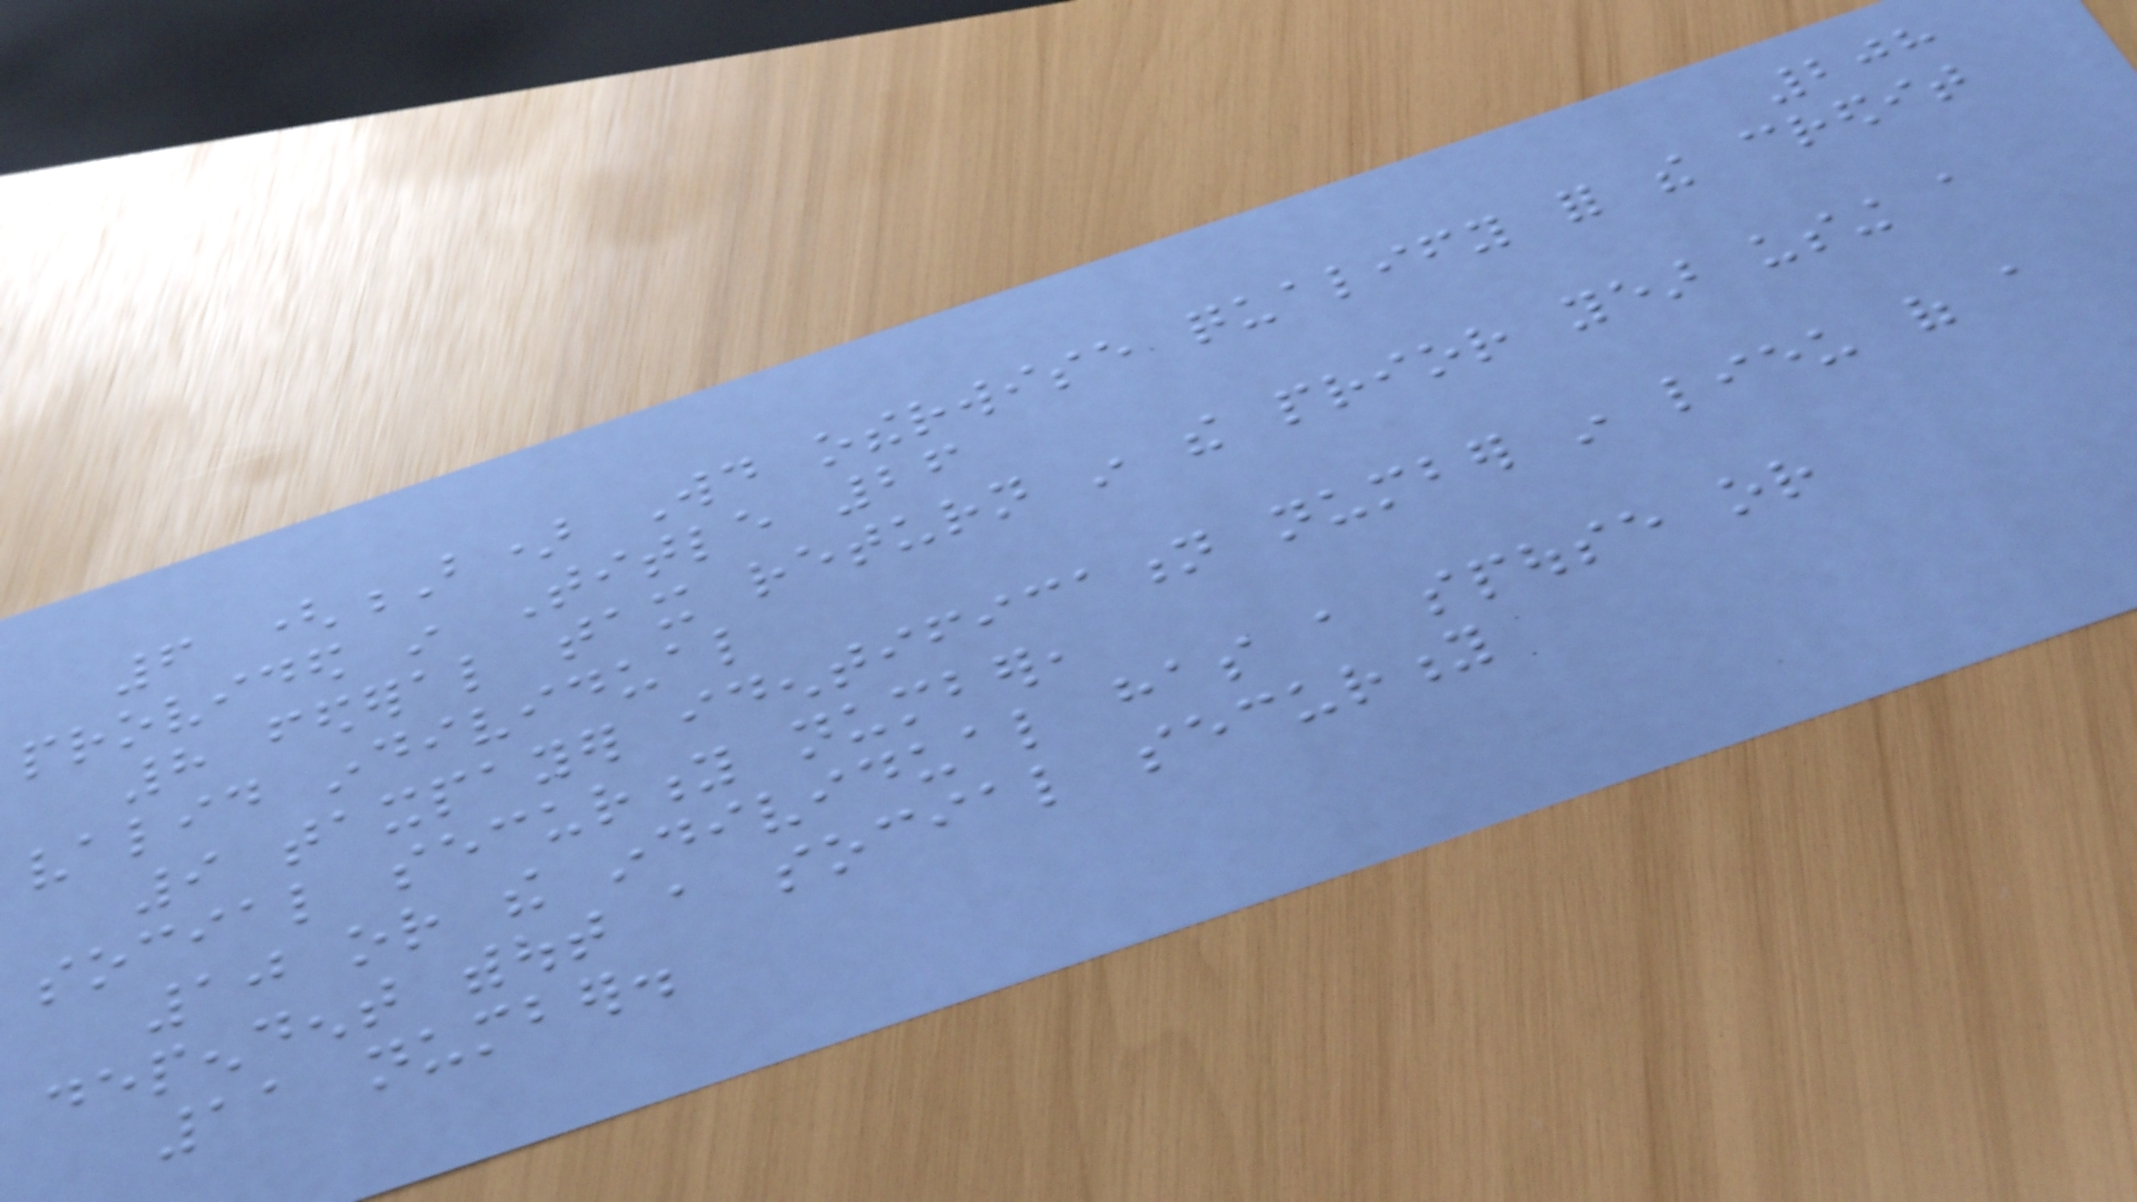208
6 (B) Would otherwise qualify for the credit
provided in Title 26
8 federal tax return in the prior year using a
valid individual
9 taxpayer identification number in lieu of a
social security number,
10 or the individual has a spouse or
dependent without a social security
11 number.
